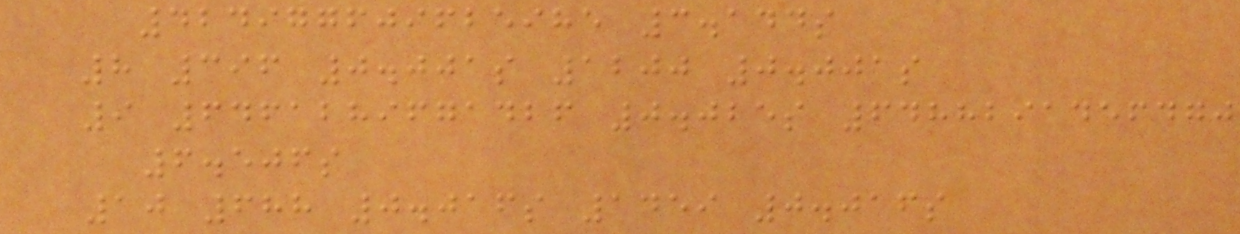424977609625985 3.144s
8 396 0.001s 1200 0.001s
9 6461289671426 0.025s 6488291456470
6.506s
10 688 0.016s 1459 0.016s
